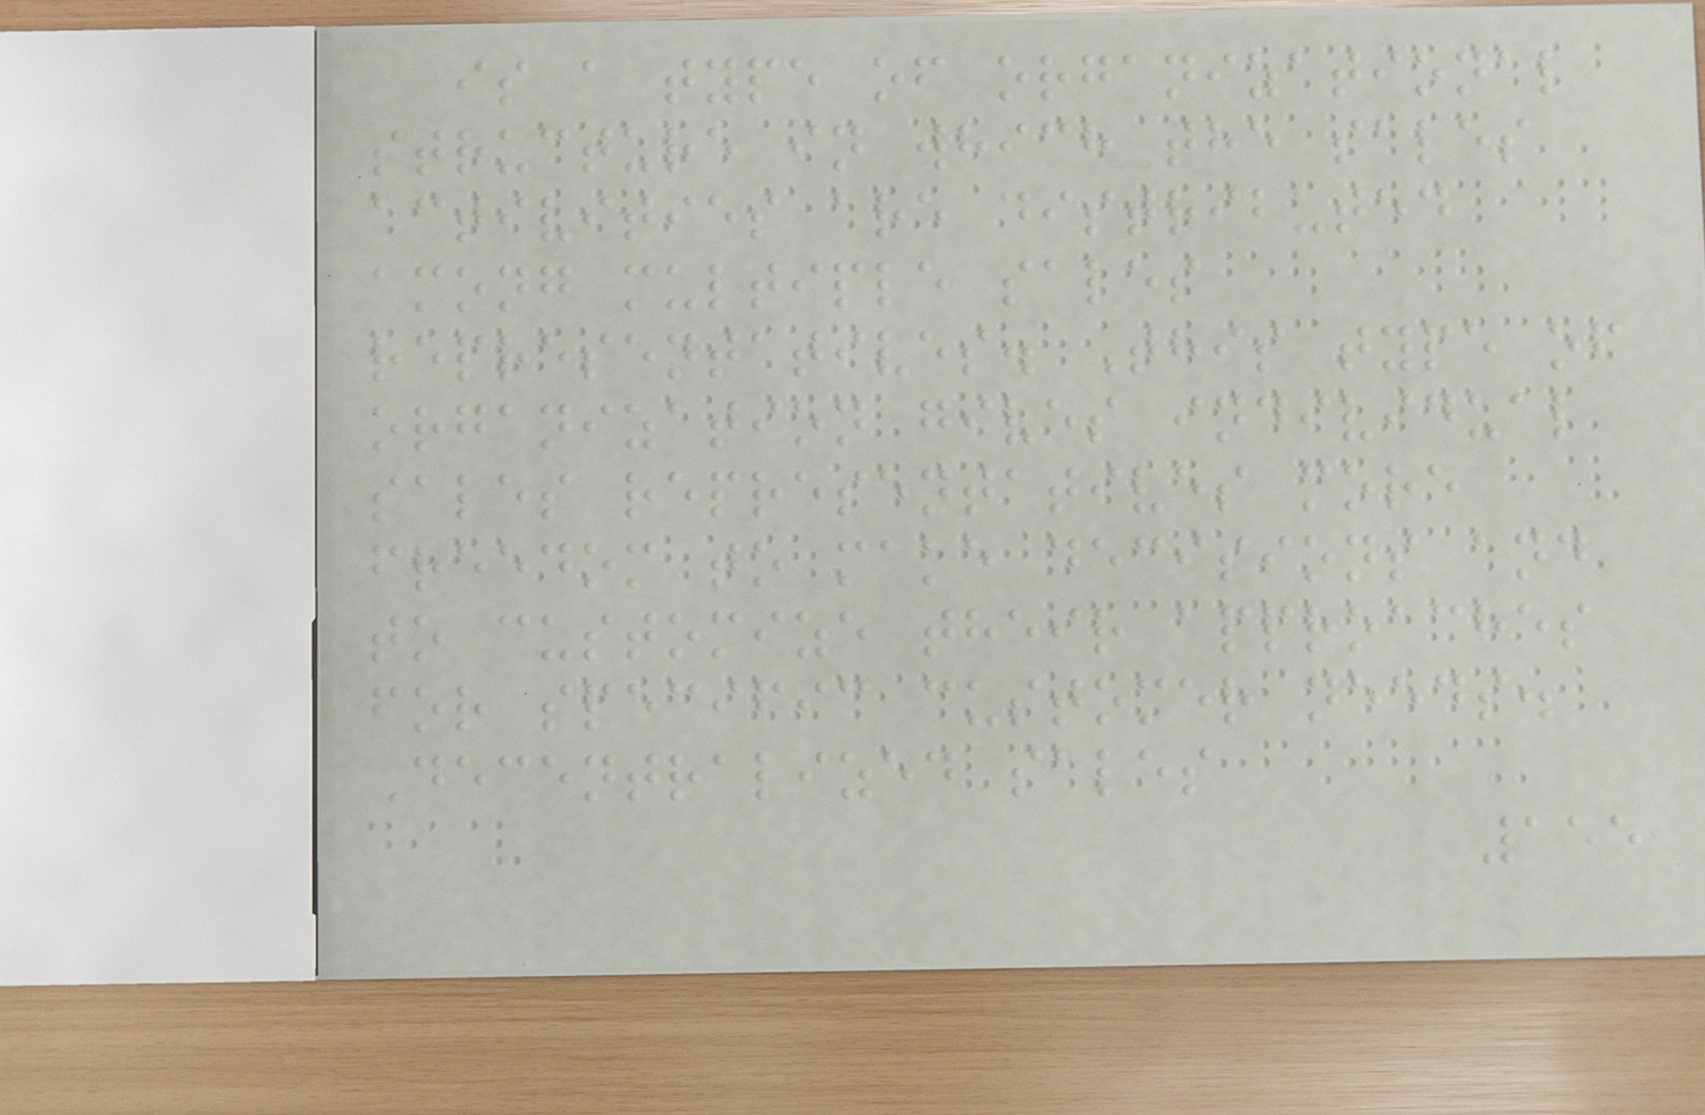is a type of organizational
structure in which the sales
activities are distributed
among multiple sales
representatives. This type of
organization gives individual
sales representatives more
freedom to make decisions and
to customize their approaches
for specific customer needs.
Decentralized sales
155
